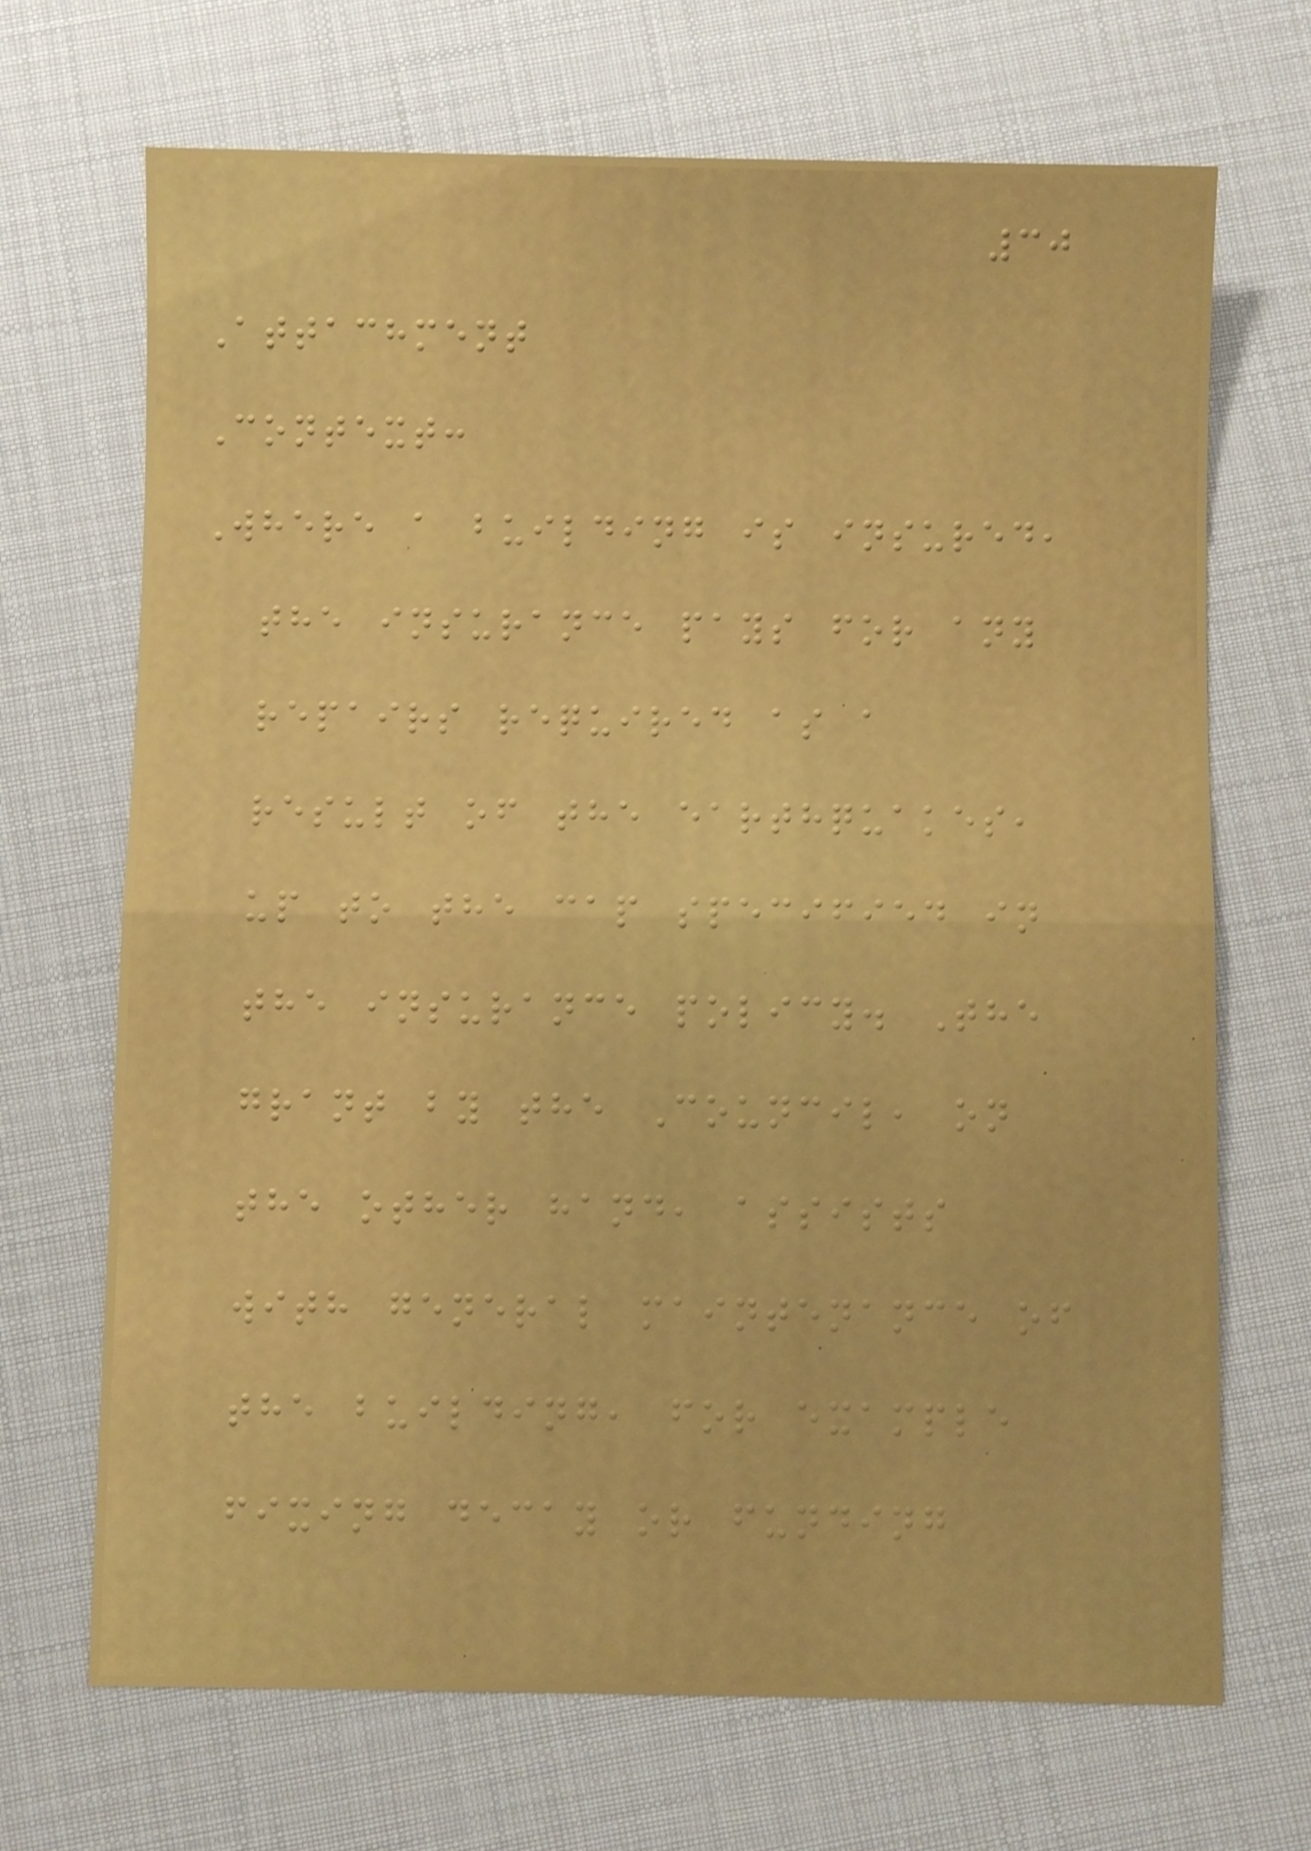30
Attachment
Context:
Where a building is insured,
the insurance pays for any
repairs required as a
result of the earthquakes,
up to the cap specified in
the insurance policy. The
grant by the Council, on
the other hand, assists
with general maintenance of
the building, for example
fixing decay or funding
